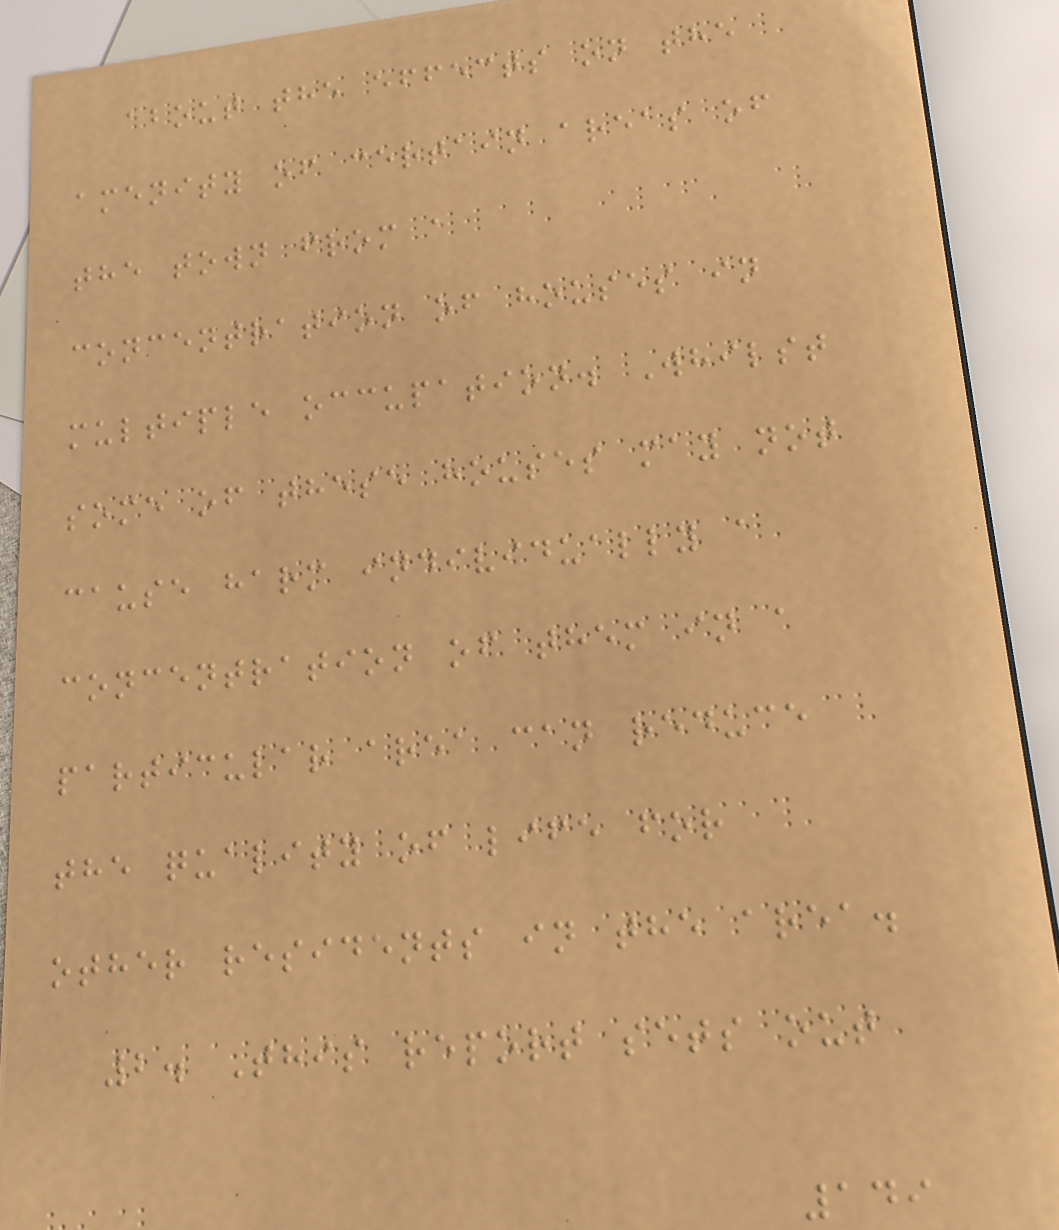about the effects on the
amenity of certain areas of
the town from a
concentration of houses in
multiple occupation. Whilst
some of these houses may not
cause harm individually a
concentration of them in a
particular area can reduce
the quality of life for
other residents in the area.
2. This report sets out
149
